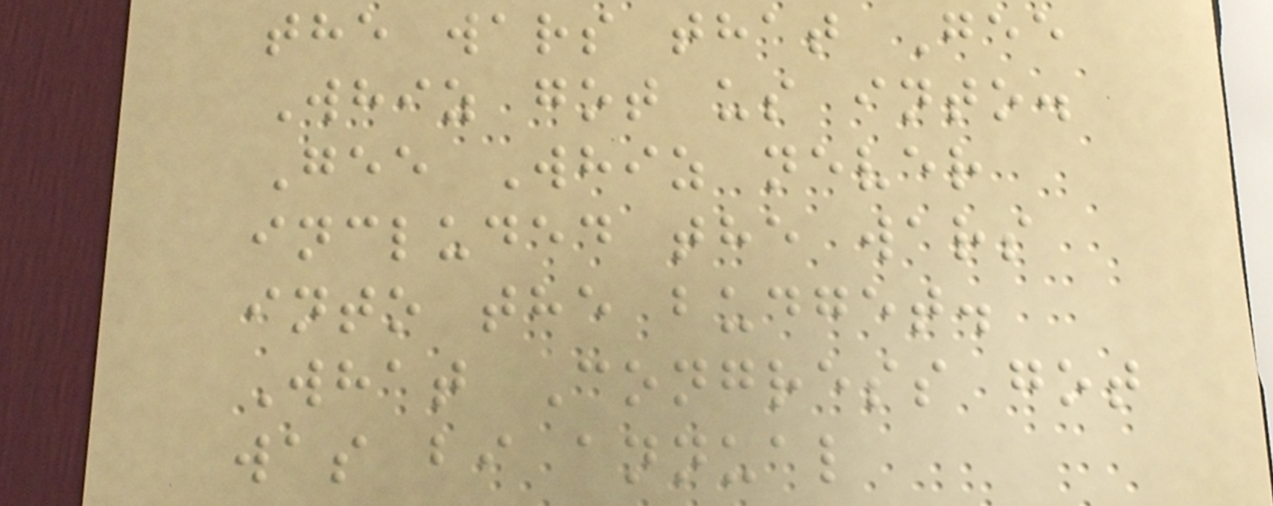the wars that Gee
Whiz got us into.
Gee Whiz never
included the wars
into the budget.
What Congress got
was bi annual
